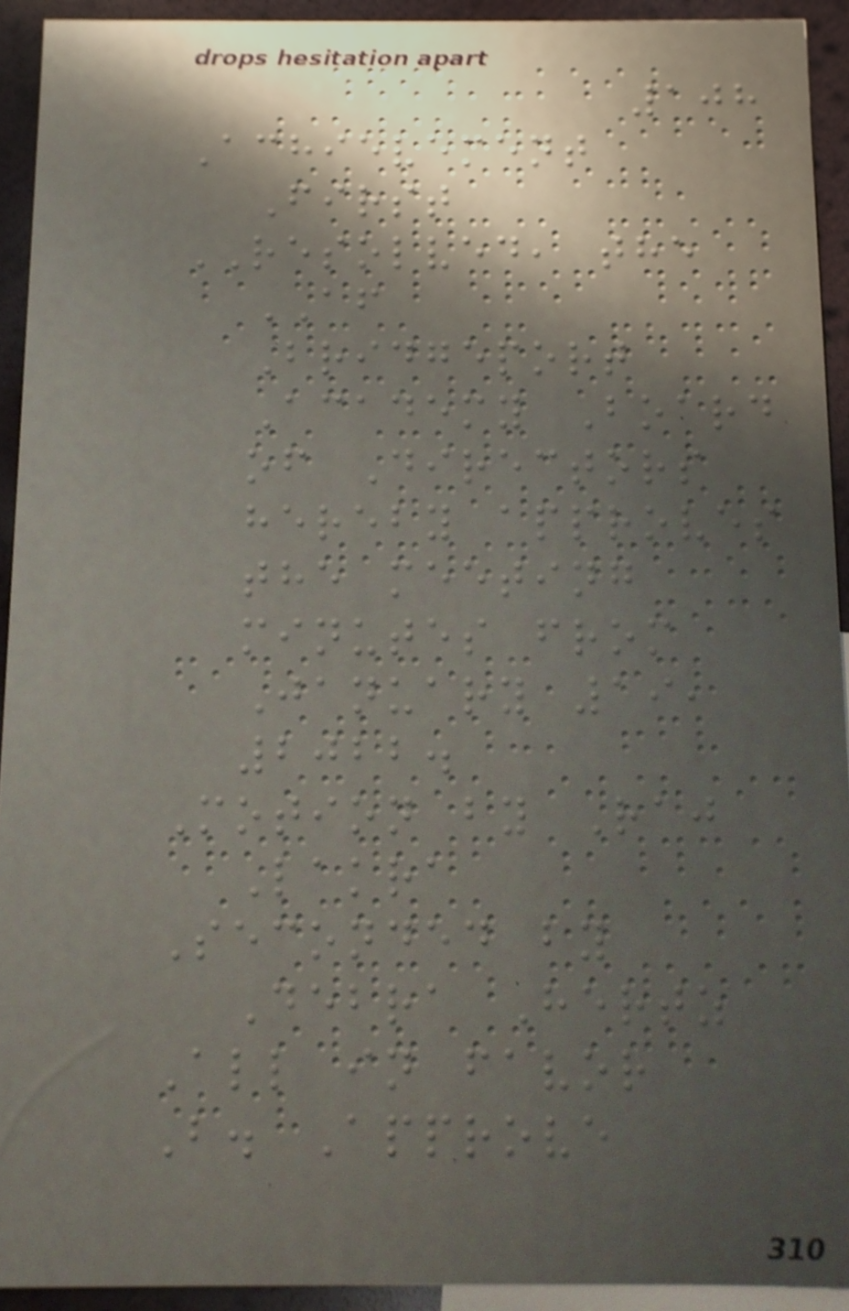108
Achievement
First
RESOLVED, the
AF
Bridgeport
Academy Board
of Directors
hereby approves
the meeting
minutes from
January 19,
2022.
Motion by Raj
Lakra
Seconded by
Debra Hertz
All in favor
B. Approve
